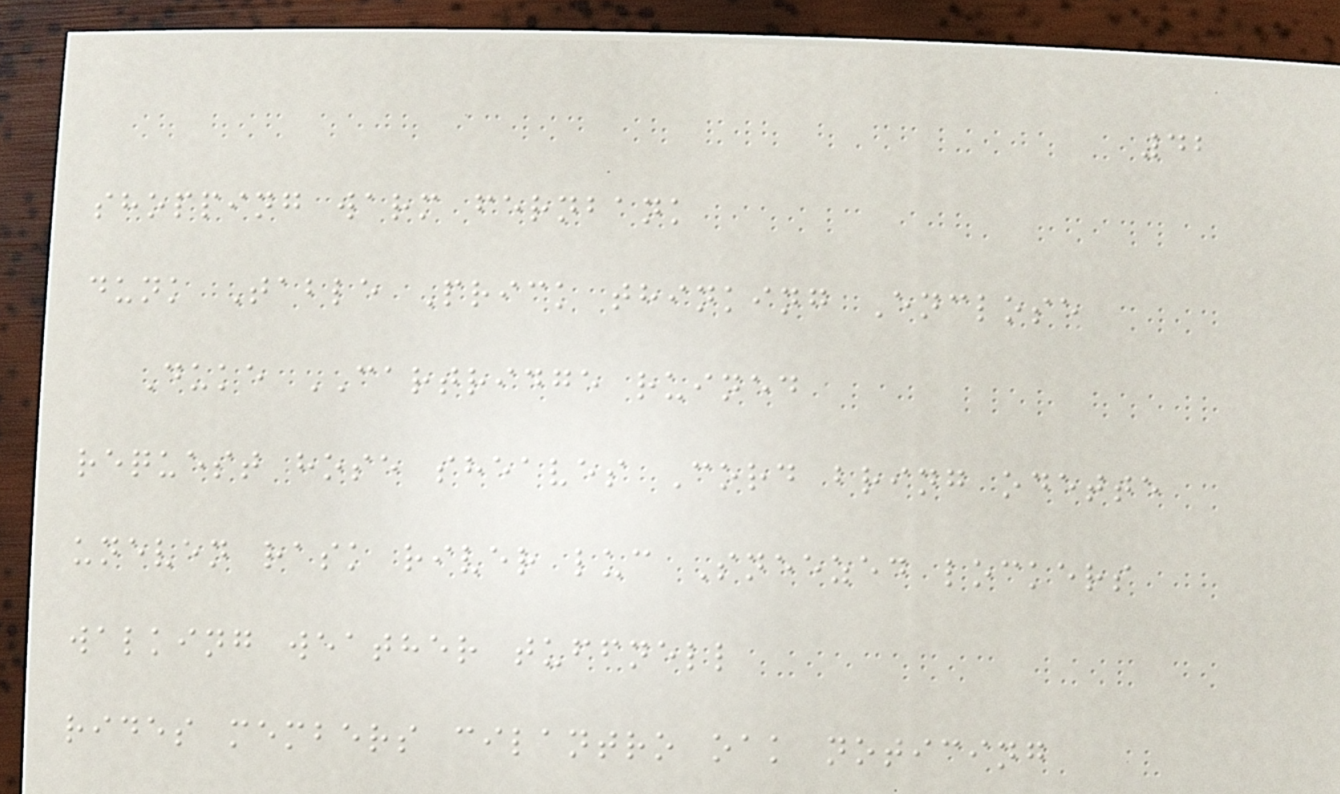42
shopping warm fernbank
dunk Table Prick thinking Enclose
Duke CARTRIDGE ruined
request hose sheaves Cord bring odette
uneven rask river luc Sneezed lockers
walking weather tuffnell
rides members cilantro oak noticing
